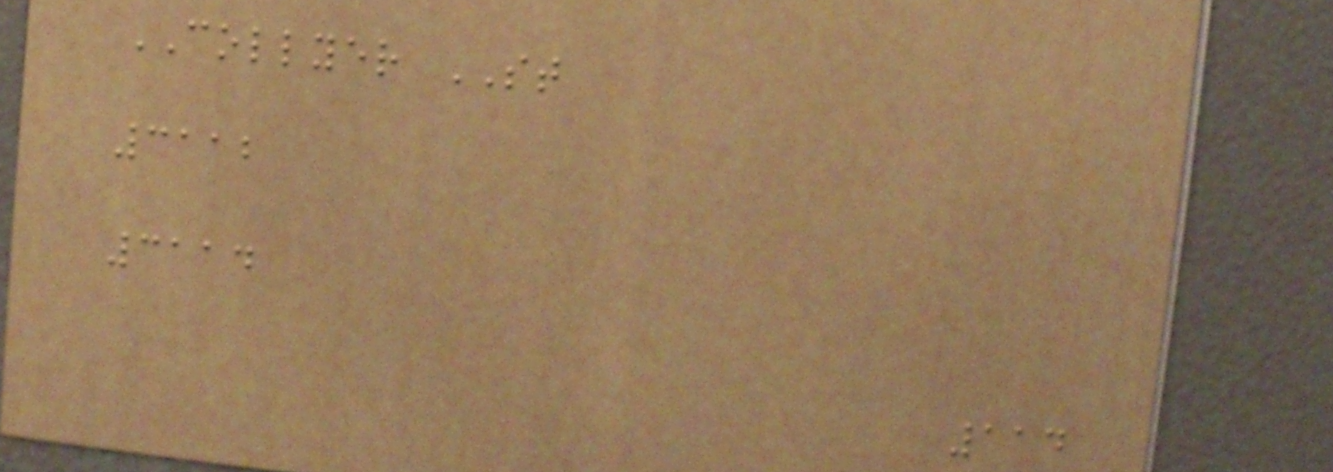COLLYER ST
3112
3114
114
